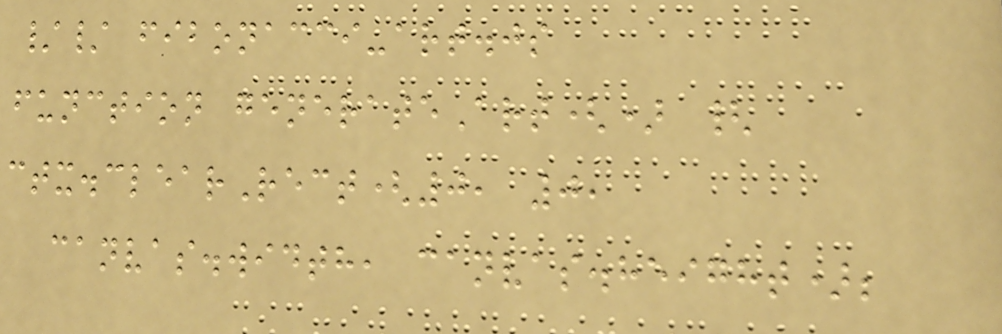// fibonacci-art.js
function generateArt() {
ctx.clearRect(0, 0,
canvas.width, canvas.height);
